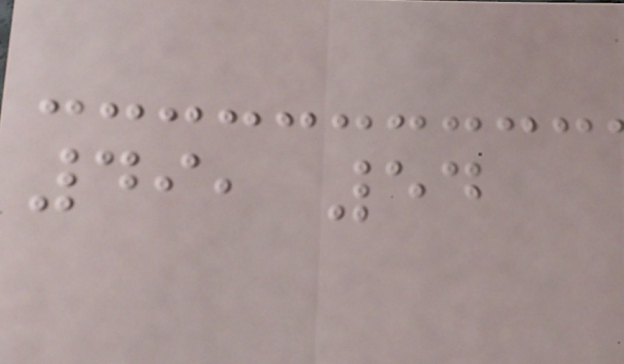49, 54
